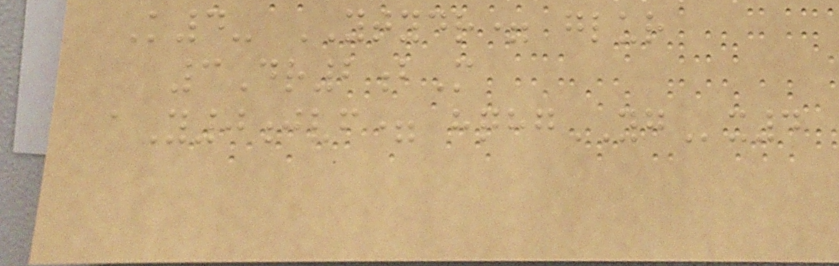K4- YTYDR= glur
3Dr2bM
aY0jvf= hqhgYGx4
